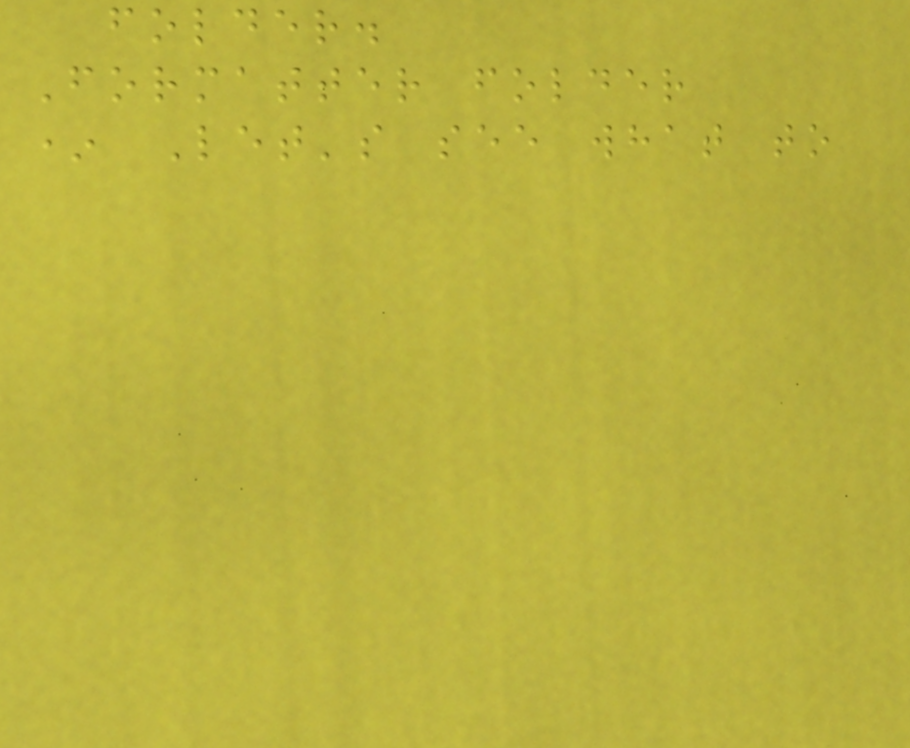folder.
Formatter folder
* Let's see what to
